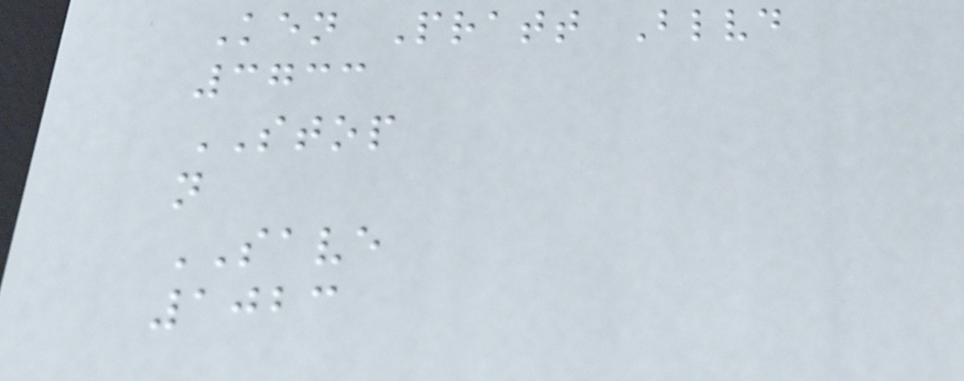Ken Pratt Blvd
3733
STOP
n
SAVE
1023
